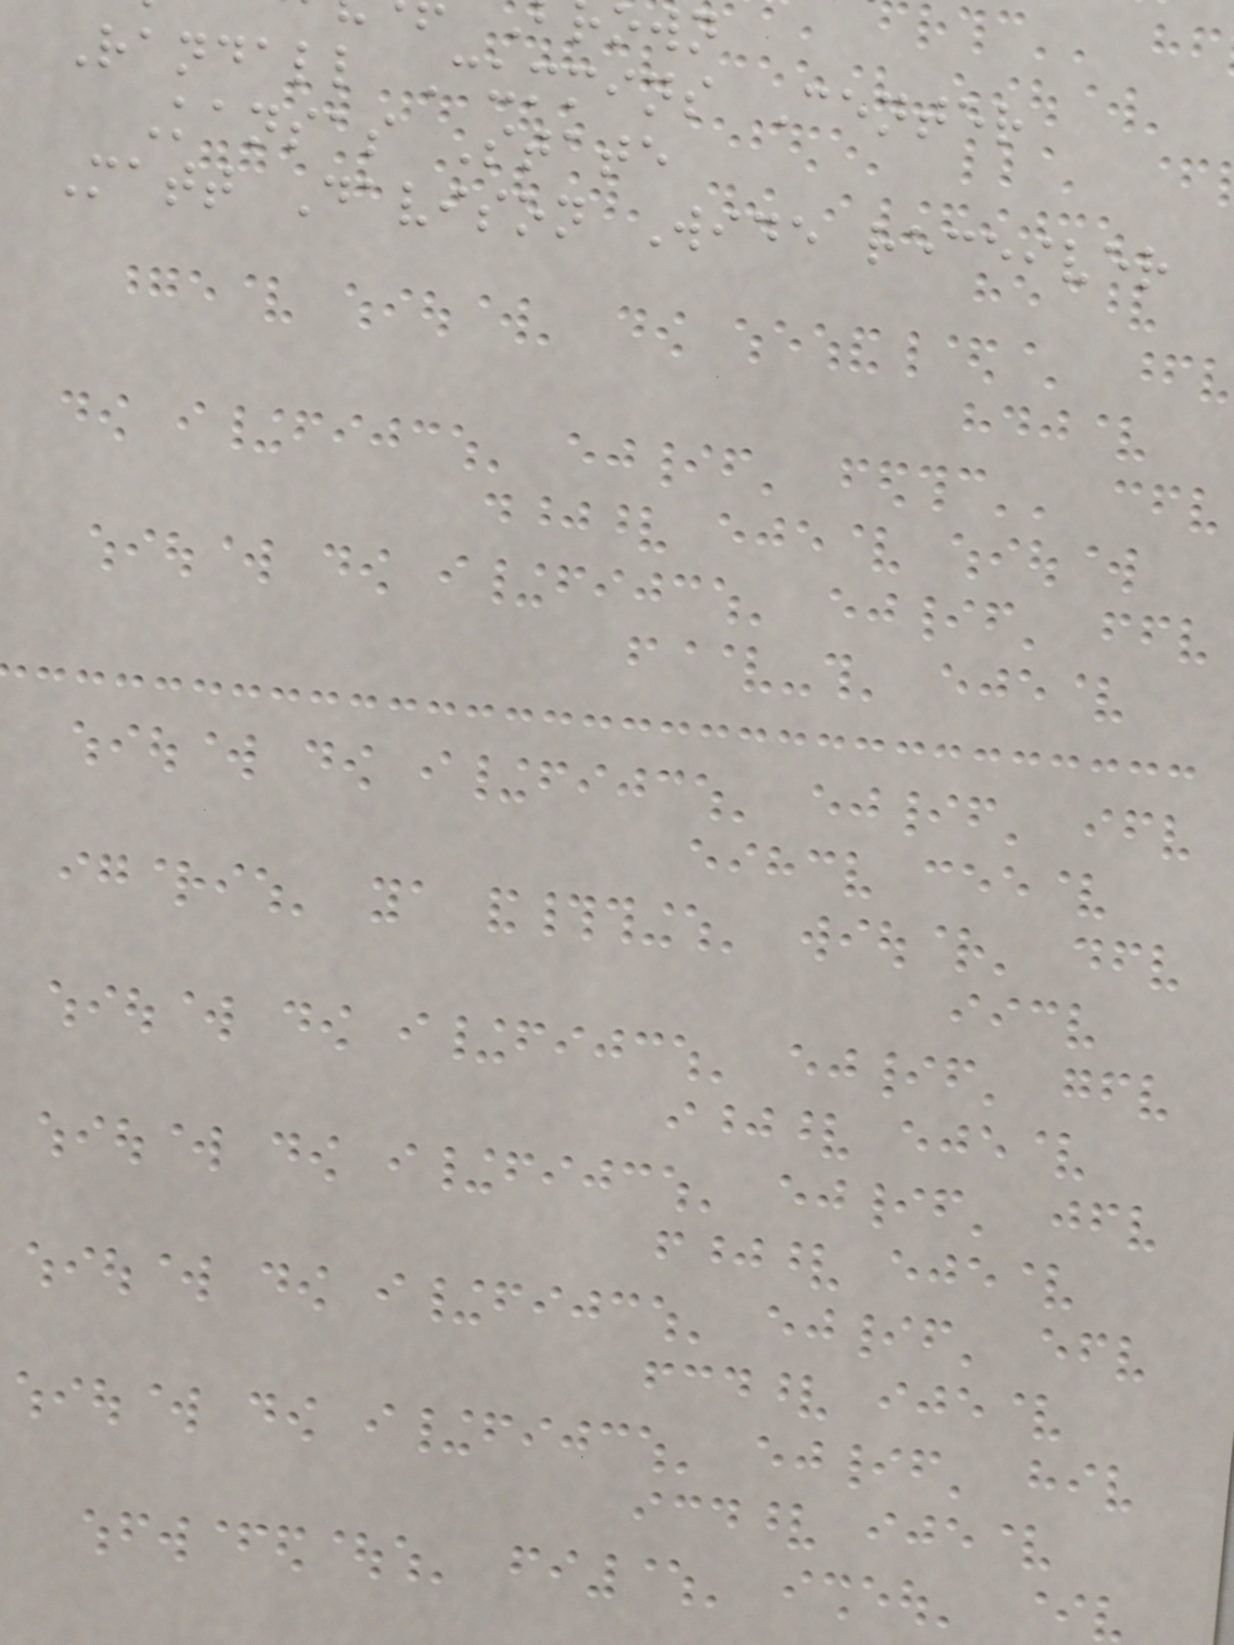Randall Cummins Center
Kansas State
Matt Davison Wide receiver
